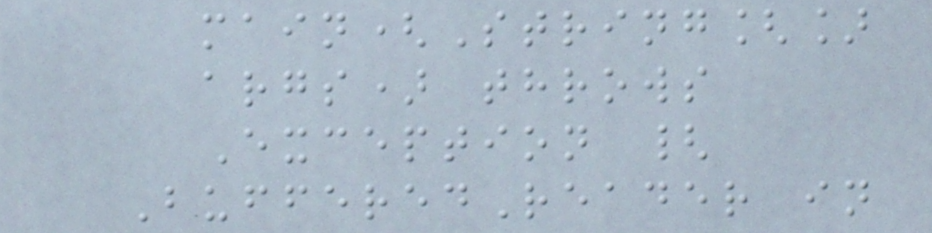main(String[]
args) throws
Exception {
BufferedReader in
